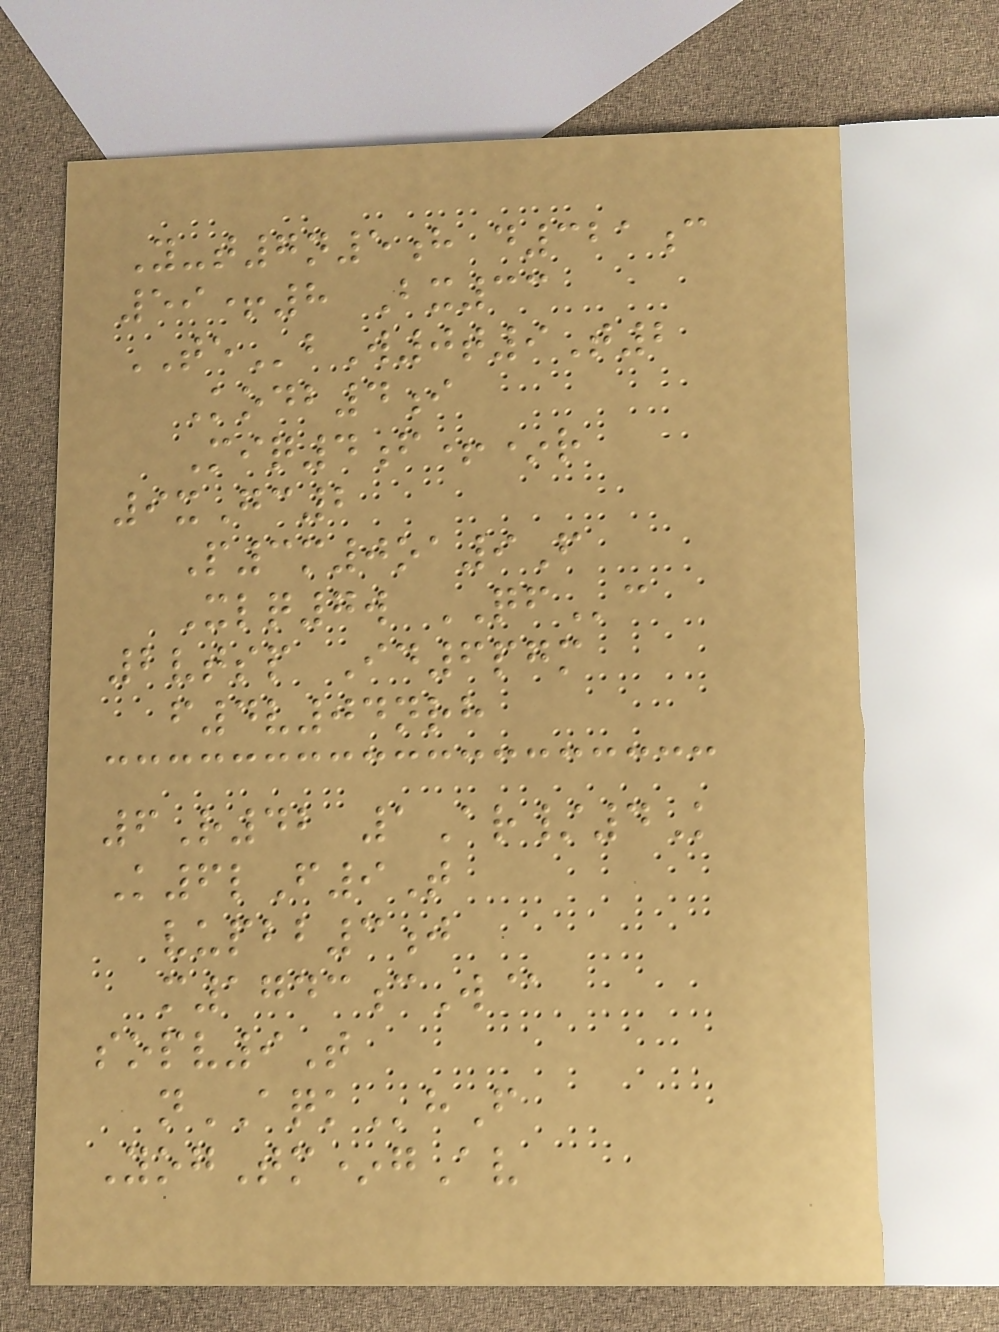Y-t7n5h d321c
59+8 Bx33
TEbW0t9T2
Kodb4i
Miq4f+*r
9xGc2
P3m0oa9F
Xlq7w QFc
2vtsp Id6pgm
f4v04nrh
6R42 1Ar/4K
K6lF9T
vupbb3j
m1743cW@
sopv9T
nAQKhF
YogTm*gAv
